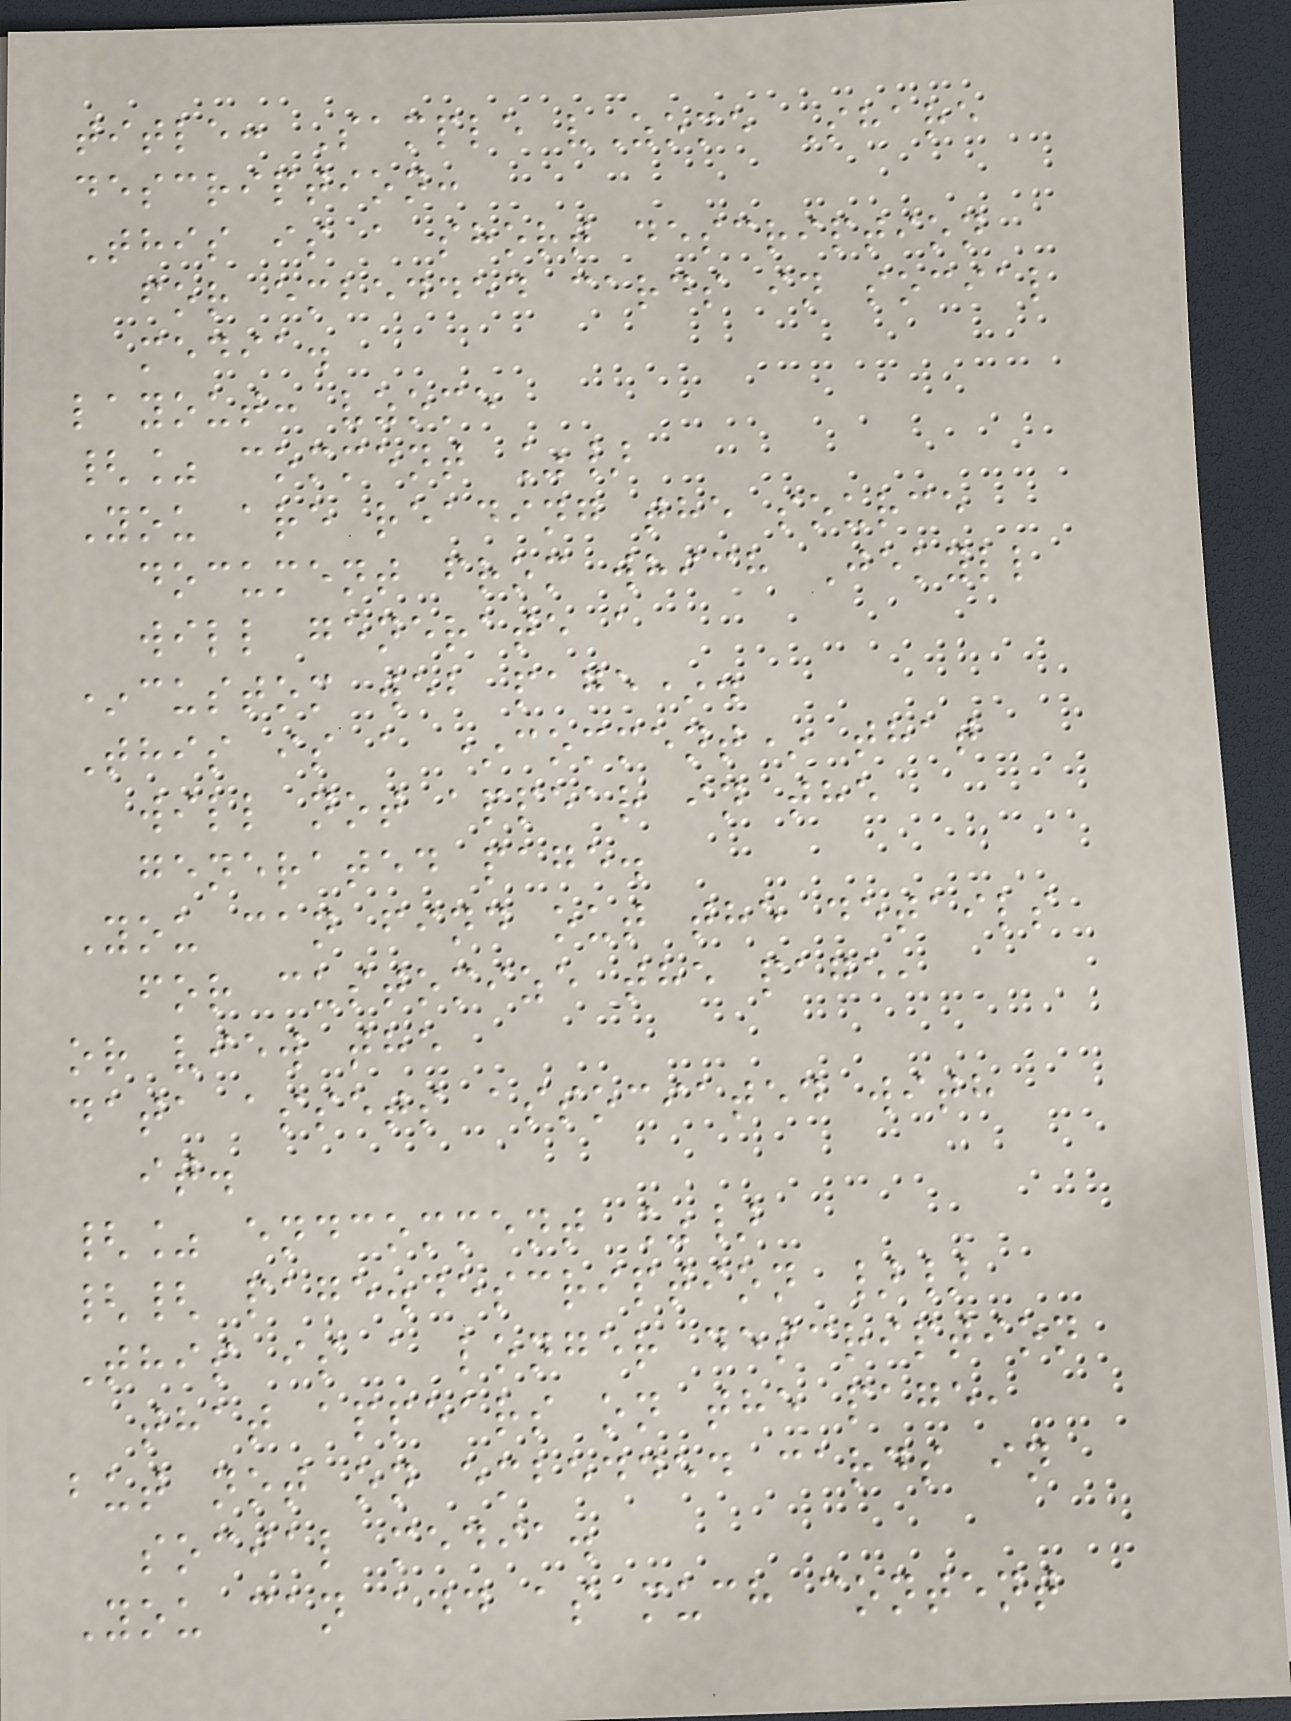title: Sample vZome Share
description:
This is a short description
for embedded cards in social
media.
layout: vzome
{% comment %}
You are reading the source
document from which Jekyll
will generate a
*custom web page*.
This is a *comment* that
will not appear in the
generated page.
You can find out the details
for customize the page,
or view the
data assets associated with
it.
{% endcomment %}
{{ page.description }}
This is a longer description
that appears on the page,
but not on embedded cards in
social media.
You can add as much content
